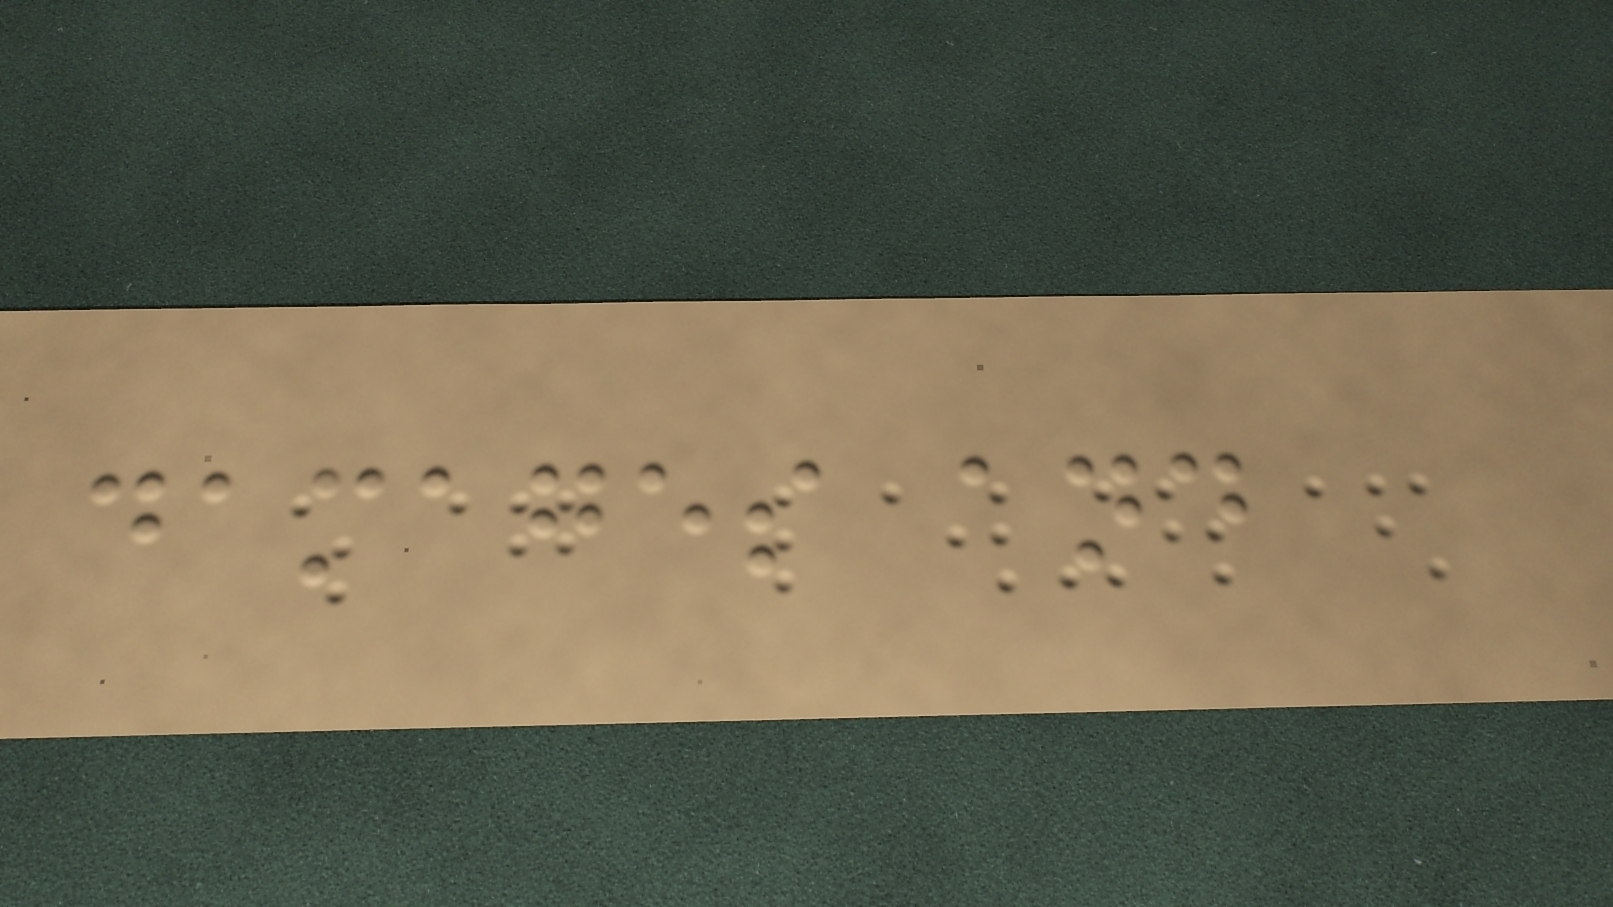damages and
